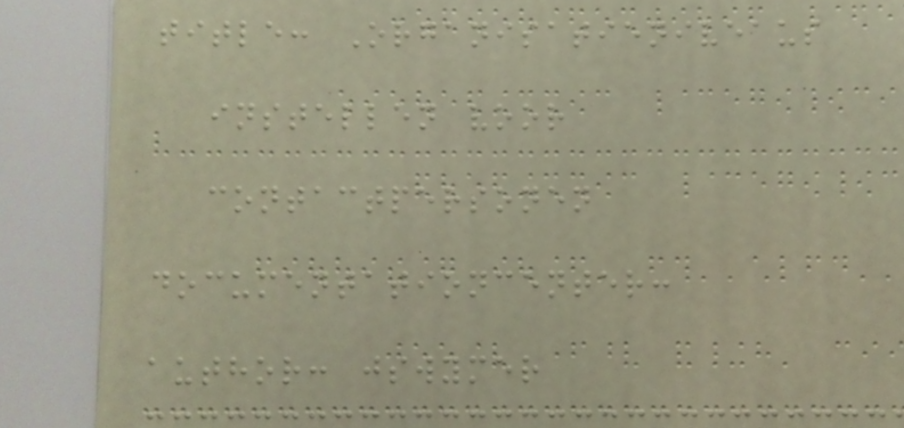title: Organisatieniveaus
instellen voor
contactpersonen
documentationcenter:
author: jswymer
